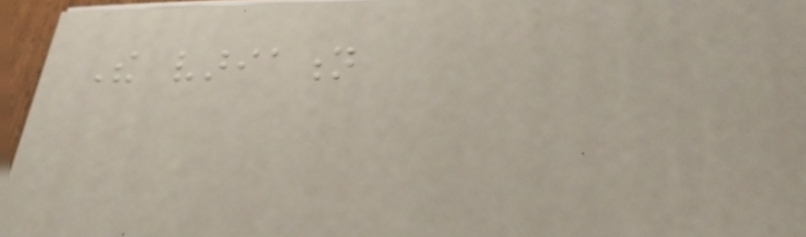The variation
